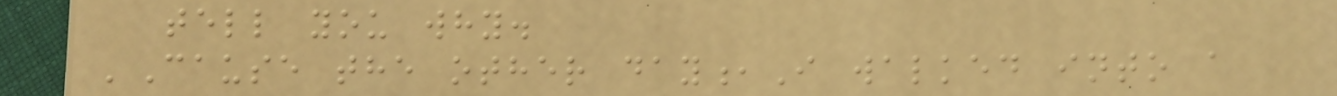tell you why.
'Cause the other day,I walked into a
